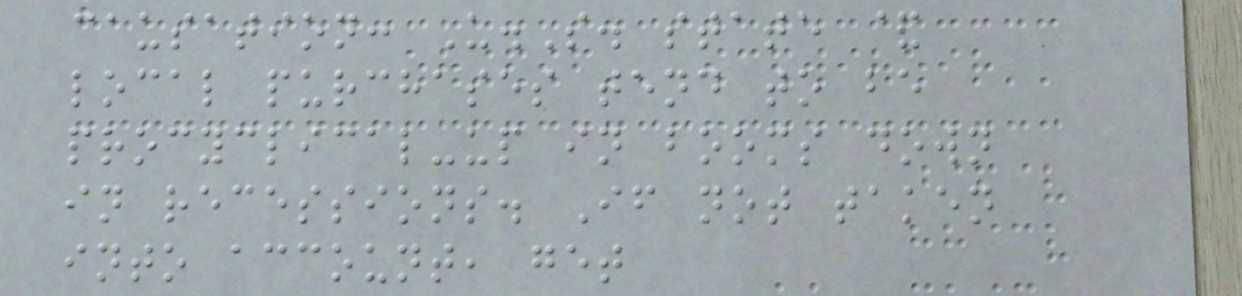causation: U.S. state &
local purchases tend to be
procyclical-up in booms down
in recessions. If not taken
into account, get
